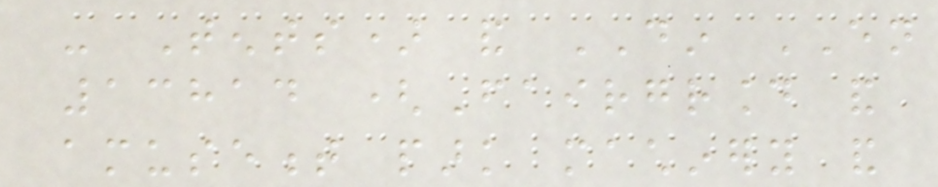- Tents) and DIN EN
13814 (Fairground and
amusement park machinery and
